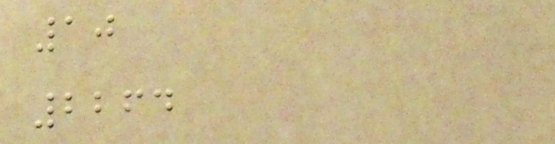10
2264
